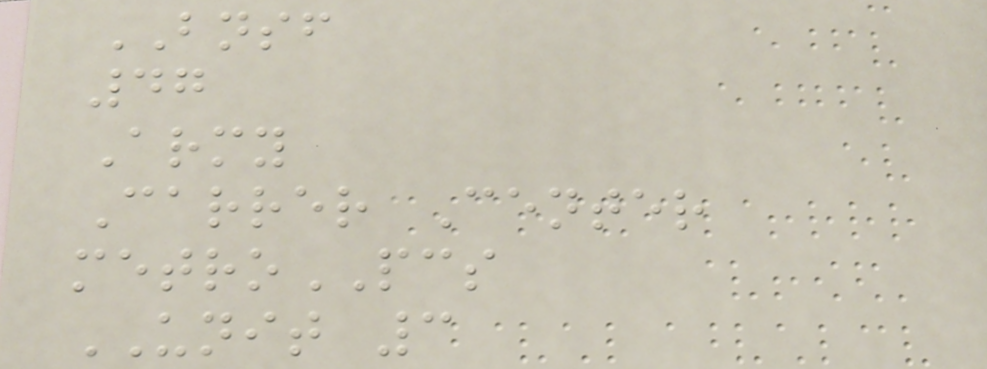BNSF
47
Army
Carrer Center
metroPCS
UNIT 3
